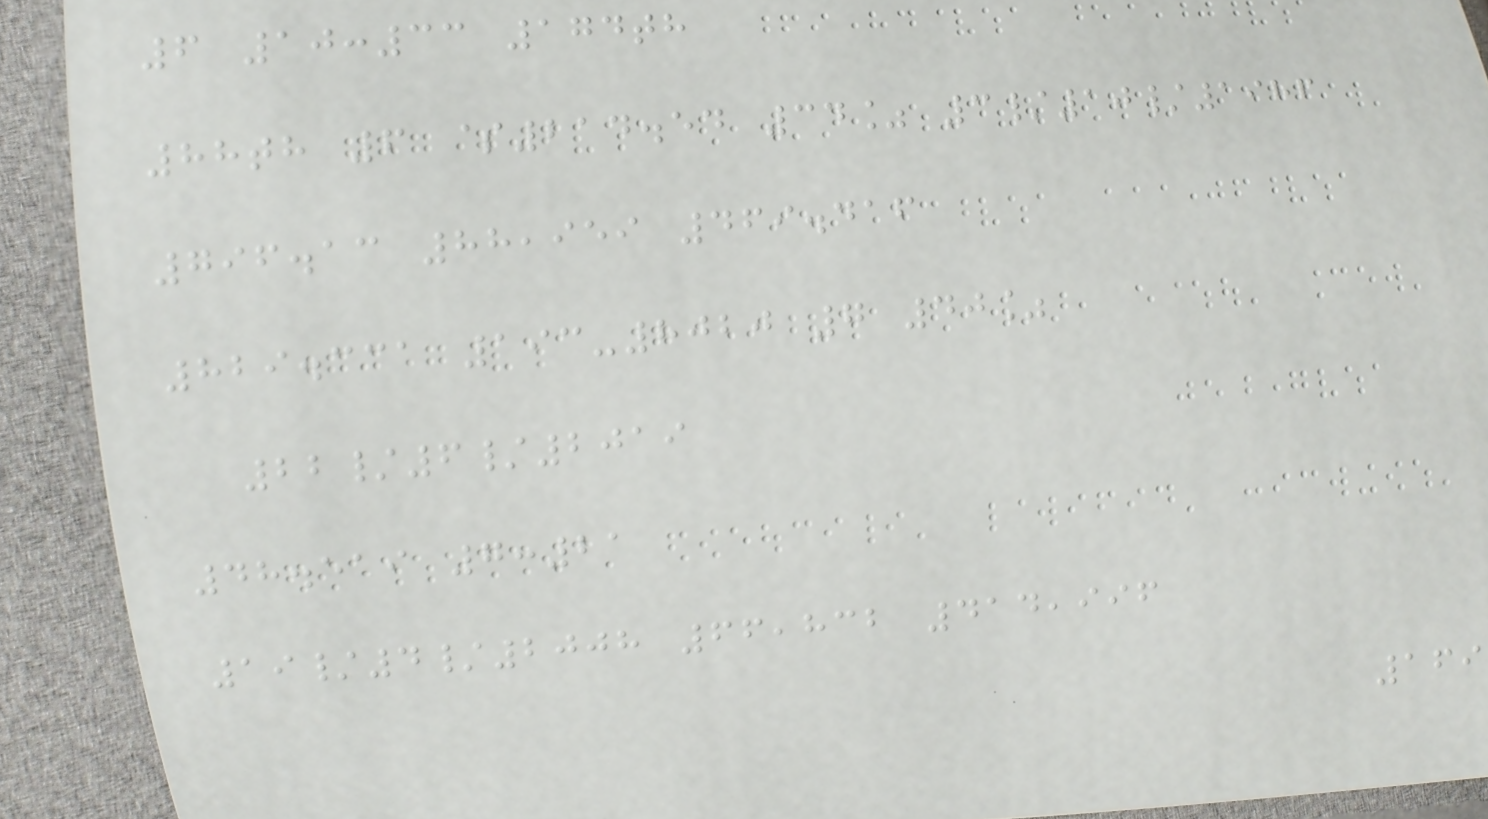6 10:33 174th
88th 6 $214.54 34% 3/10/1986
796.13 88,959 469.416
829.331 193-8020 7 40%
22/6/2019
48.519 7:21
19/4/2008 66,832 414,996
169
